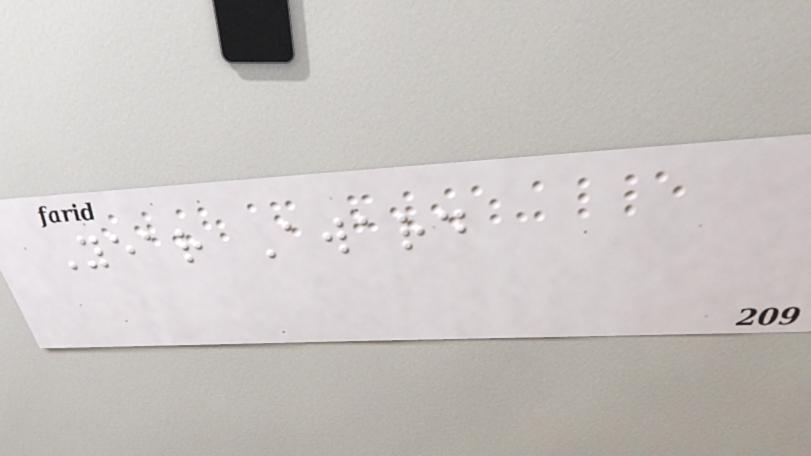Year Award
